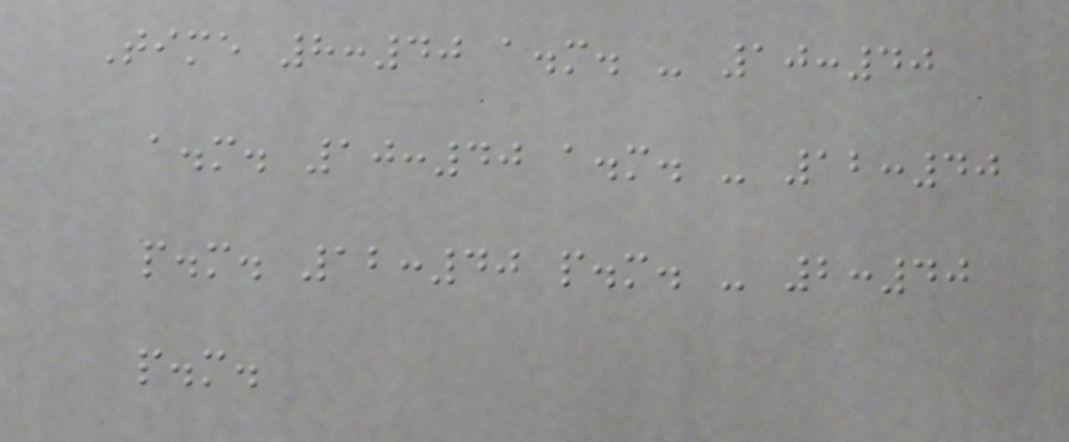Time 8:40 a.m. - 10:40
a.m. 10:40 a.m. - 12:40
p.m. 12:40 p.m. - 2:40
p.m.
